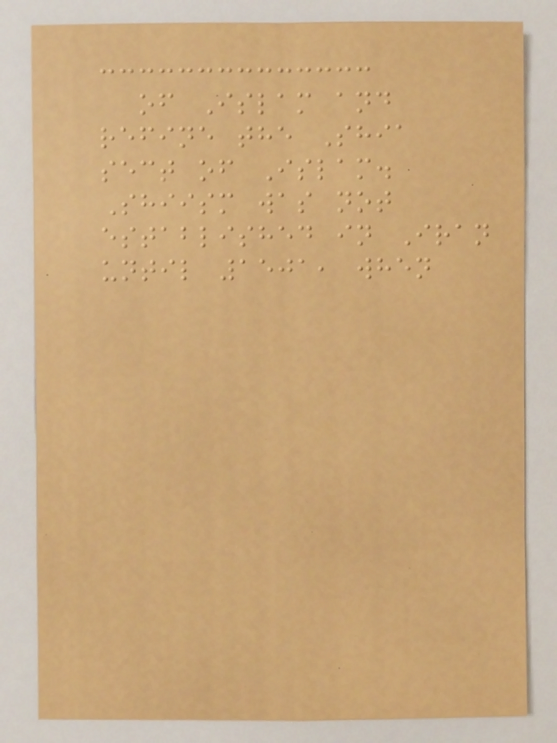of Islam and
refine the Shia
sect of Islam.
Shiism was not
established in Iran
until 1501, when
